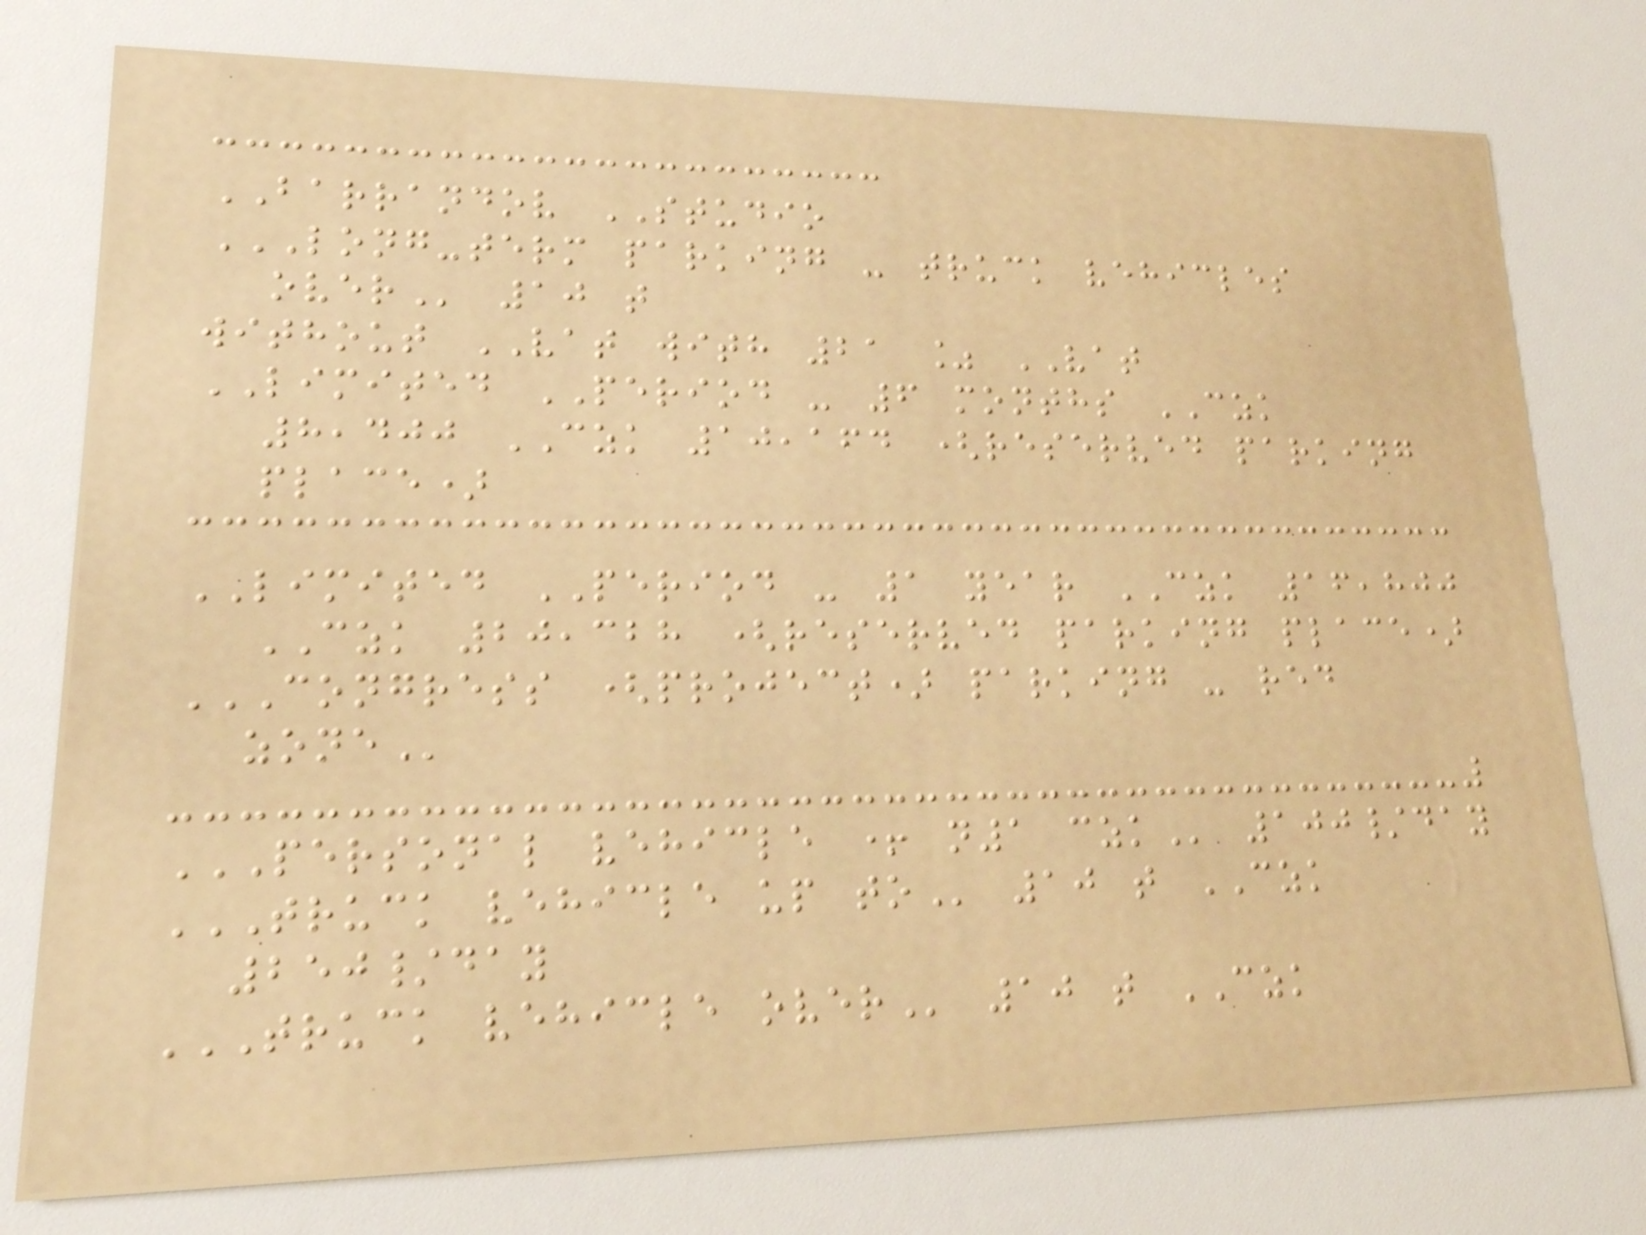BARRANDOV STUDIO
LONG-TERM PARKING - TRUCK VEHICLES
OVER 10 t
without VAT with 21 % VAT
LIMITED PERIOD - 6 months CZK
8,400 CZK 10,164 (reserved parking
place)
LIMITED PERIOD - 1 year CZK 16,800
CZK 20,328 (reserved parking place)
CONGRESS (PROJECT) PARKING - RED
ZONE
PERSONAL VEHICLE + N1 CZK 100/day
TRUCK VEHICLE UP TO 10 t CZK
250/day
TRUCK VEHICLE OVER 10 t CZK
